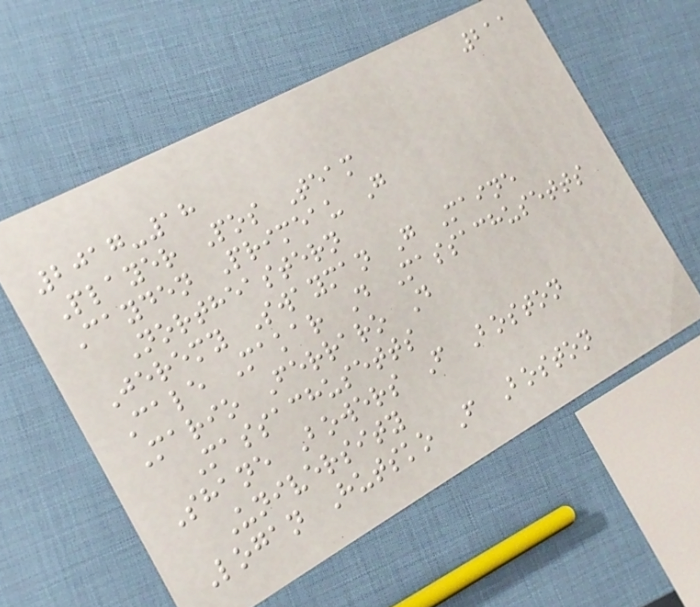211
2017-18
Player Pos Team
Cayden Primeau G
Northeastern
Jeremy Swayman G Maine
Cale Makar D Massachusetts
Mario Ferraro D
Massachusetts
Shane Bowers F Boston
University
Logan Hutsko F Boston
